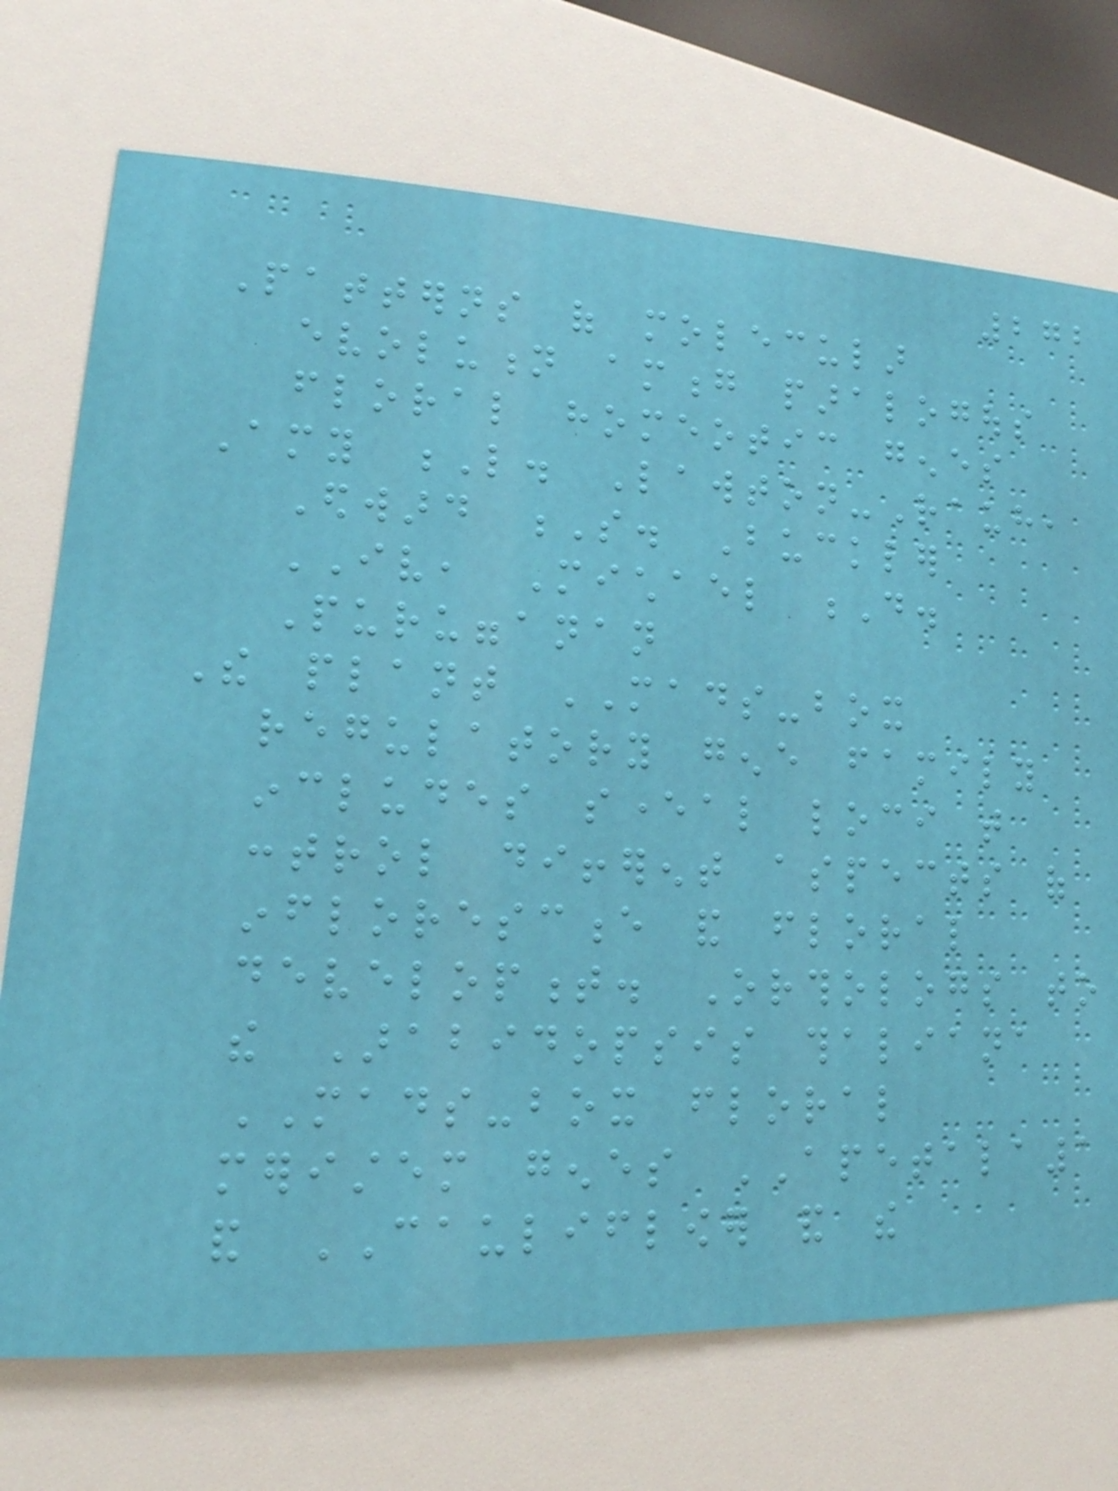272
Patterns of molecular
evolution among paralogous
floral homeotic genes
Amy L. Lawton-Rauh,
Edward S. Buckler
IV, Michael D.
Purugganan
The plant MADS-box
regulatory gene family
includes several loci that
control different aspects of
inflorescence and floral
development. Orthologs to
the Arabidopsis thaliana
MADS-box floral
meristem genes APETALA1
and CAULIFLOWER and the
